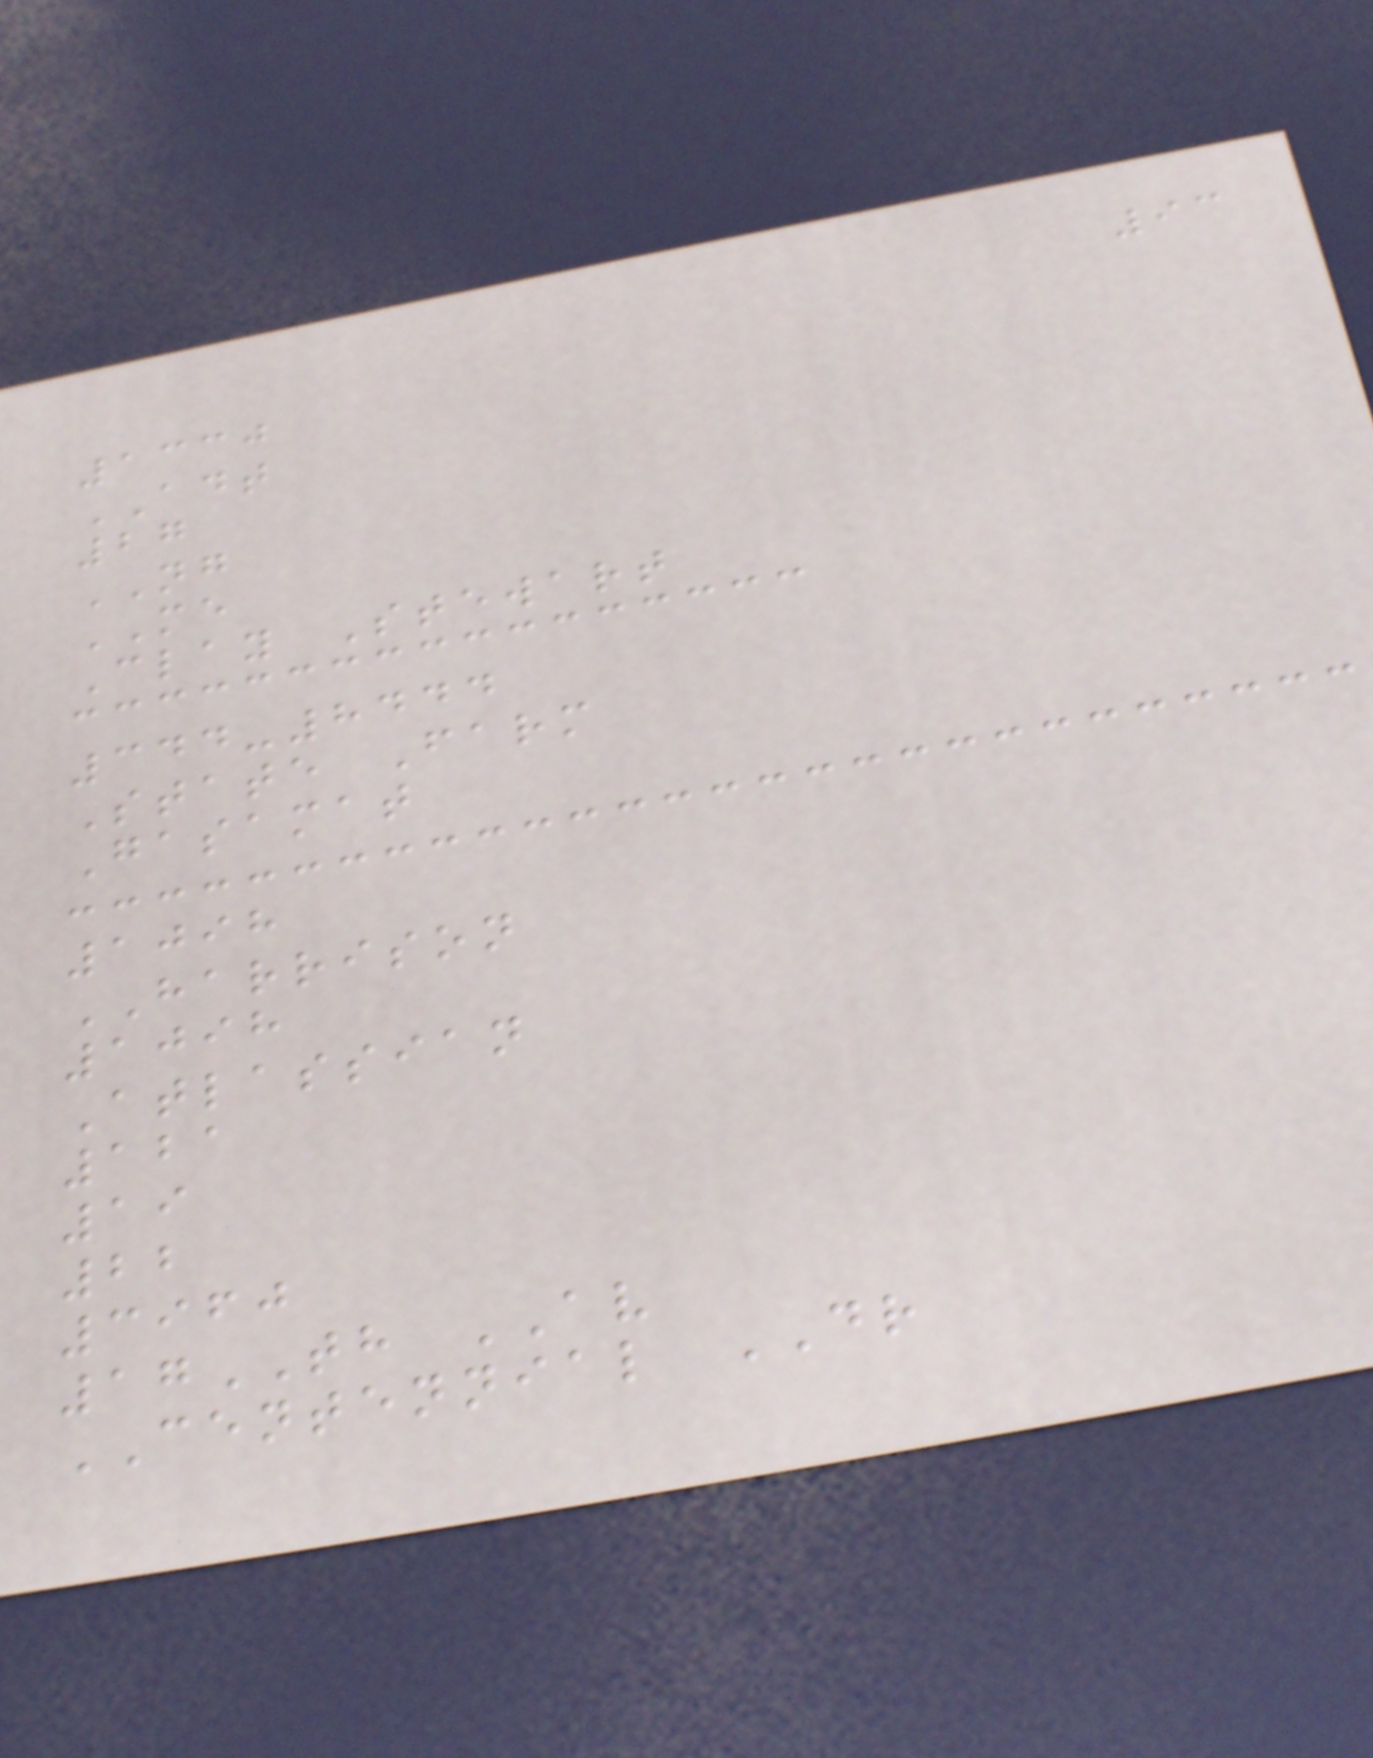93
1330
ADT
27
NG
ME
Clay Stewart
344-8444
State Farm
Gasamat
1098
HARRISON
1098
Atlassian
121
19
22
3960
17TH AV
CENTENNIAL DR
